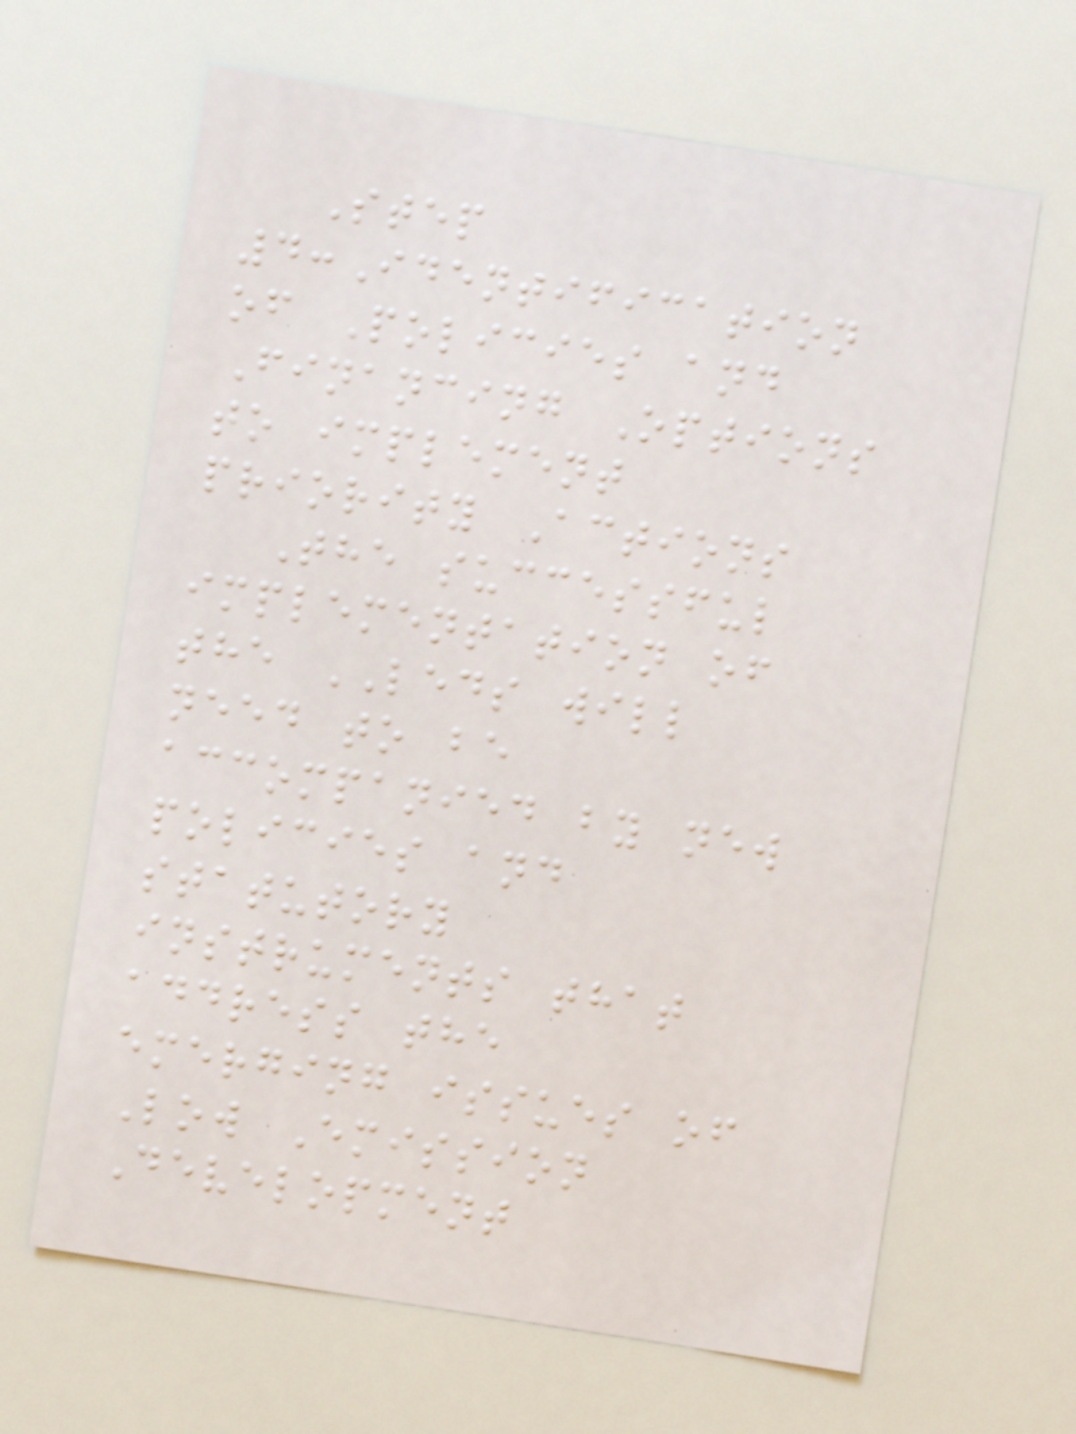Step
4:Identification
of Policies and
Financing Options
to implement
priority Actions
The successful
implementation of
the LEDS will
need to be
accompanied by new
policies and
statutory
instruments that
address the
emerging issues of
Low Emission
Development
